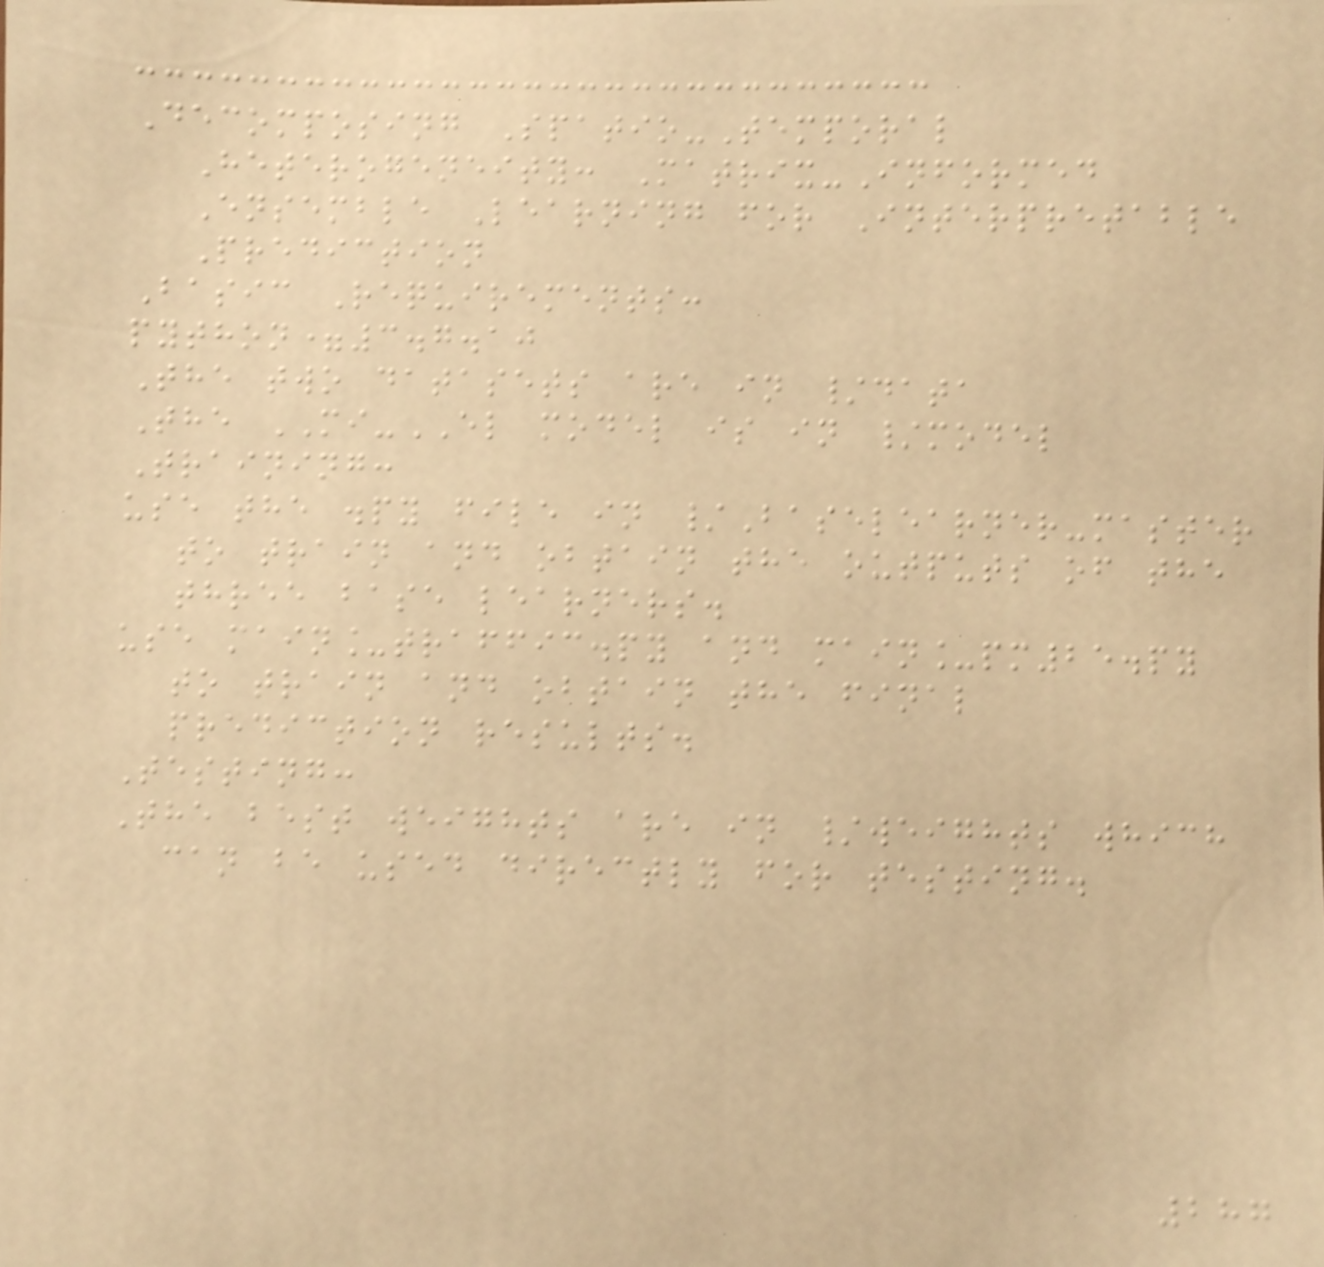Decomposing Spatio-Temporal
Heterogeneity: Matrix-Informed
Ensemble Learning for Interpretable
Prediction
Basic Requirements:
python=3.7.10
The two datasets are in /data
The MI-EL model is in /model
Training:
use the .py file in /Baselearner-master
to train and obtain the outputs of the
three base learners.
use main_traffic.py and main_pm25.py
to train and obtain the final
prediction results.
Testing:
The best weights are in /weights which
can be used directly for testing.
287
